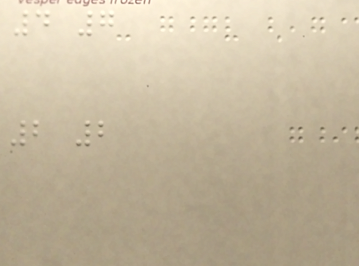4 7
2 2
